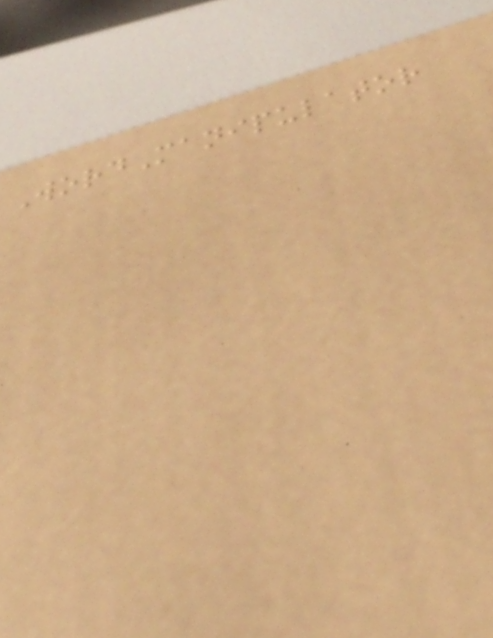WordManipulator
